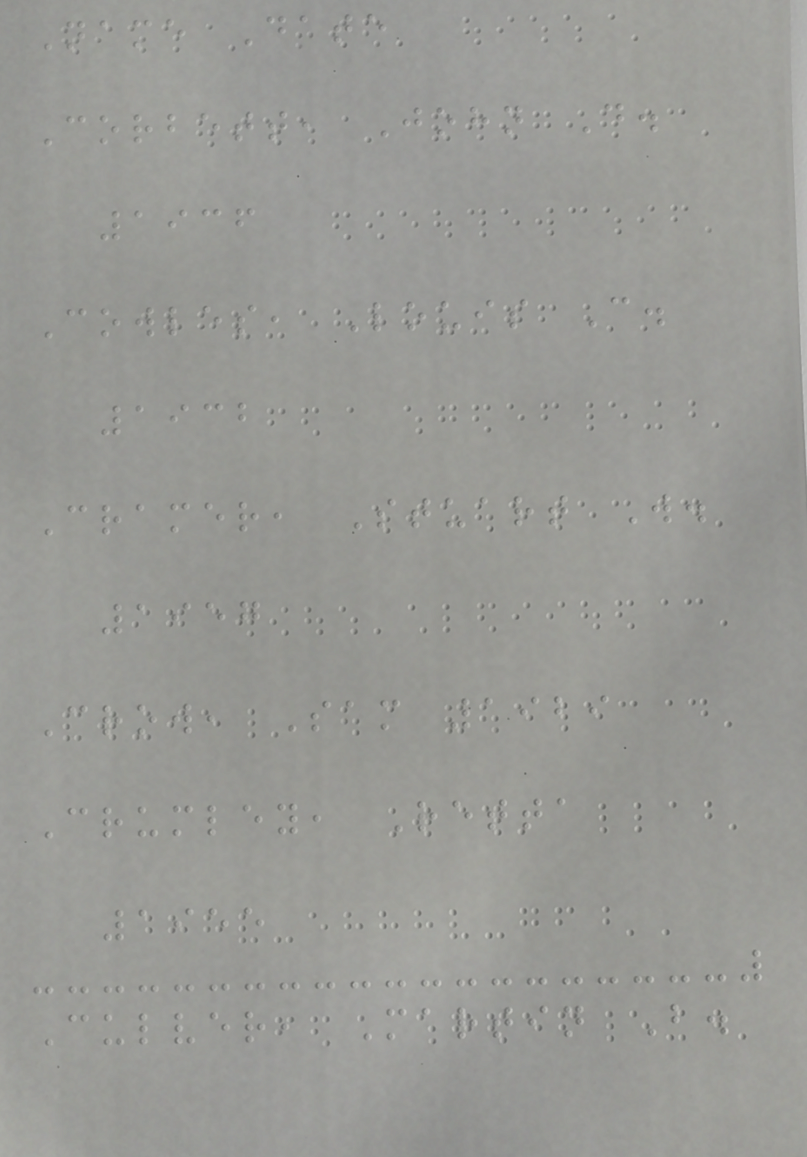Name Date
Corbett, John D.
1936
Cowles, Louis C.
1932
Cramer, Stuart W.
1957
Crow, Sam 1929
Crumley, Retta
1955
Culver, Martin B.
